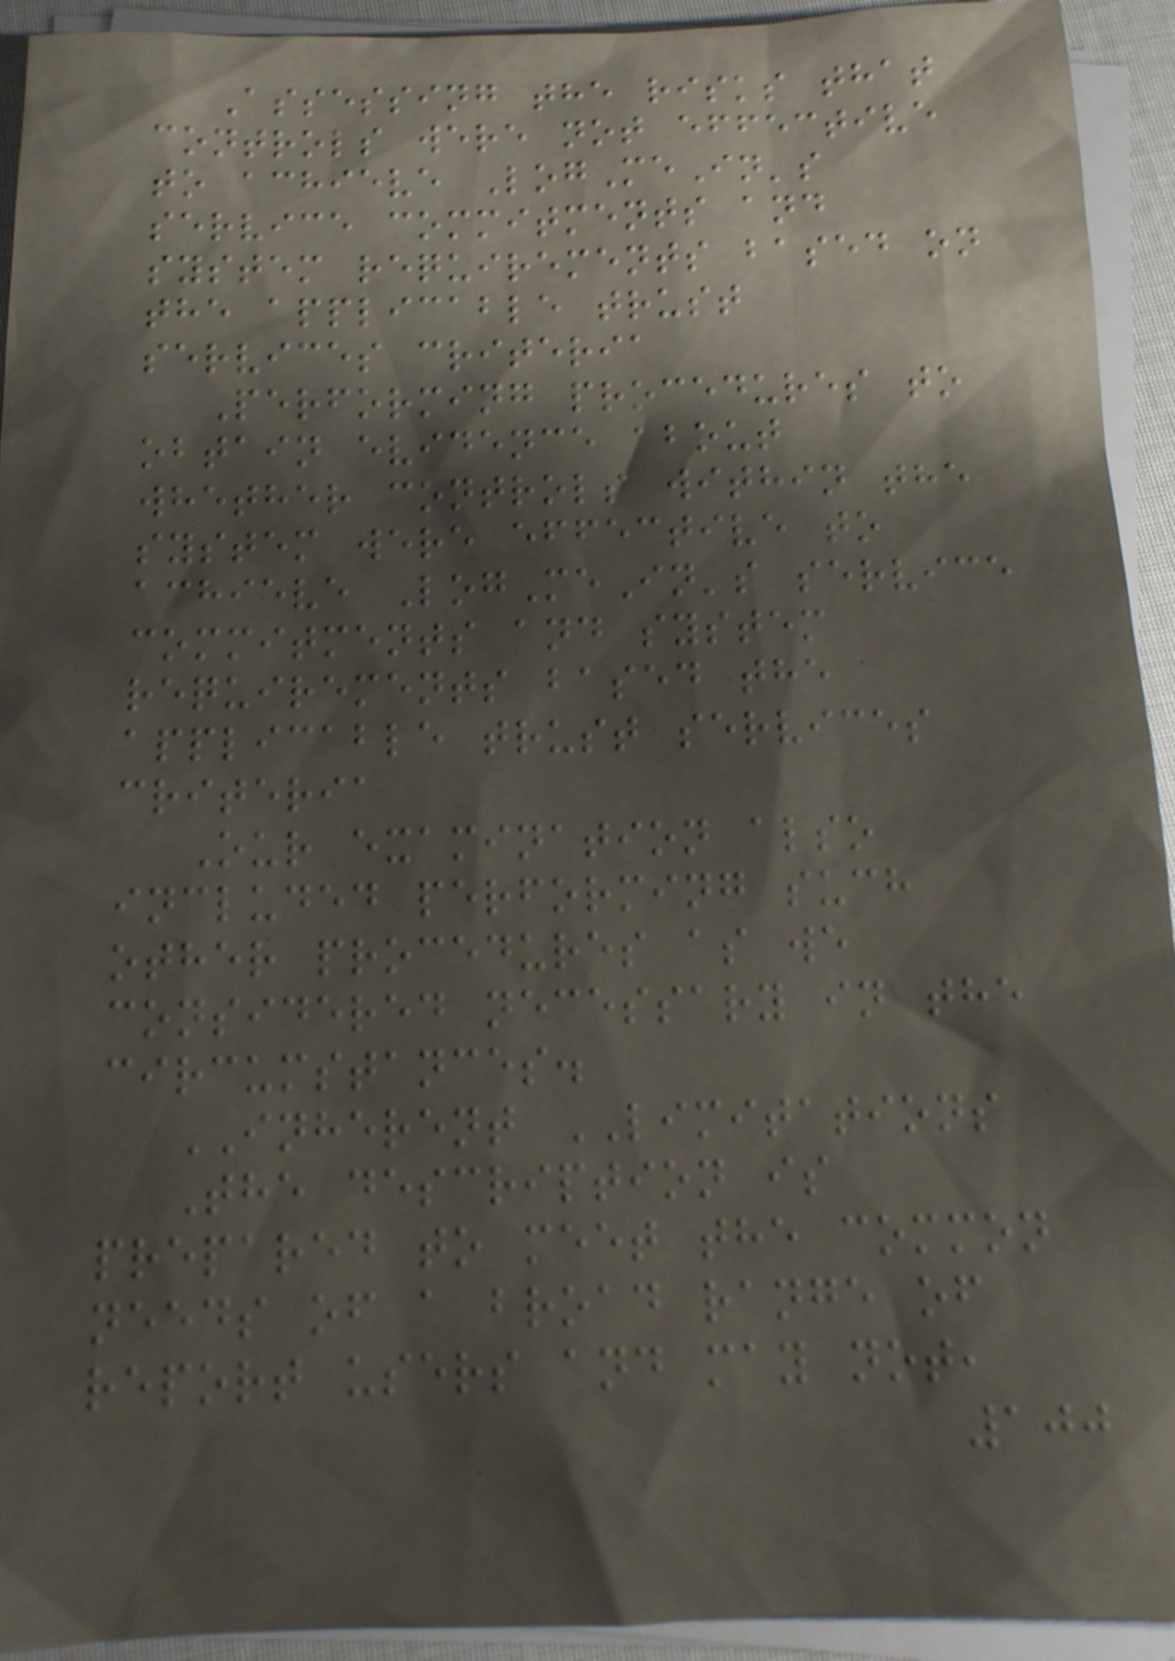Assessing the risks that
controls were not effective
to achieve LogMeIn's
service commitments and
system requirements based on
the applicable trust
services criteria
Performing procedures to
obtain evidence about
whether controls within the
system were effective to
achieve LogMeIn's service
commitments and system
requirements based the
applicable trust services
criteria
Our examination also
included performing such
other procedures as we
considered necessary in the
circumstances.
INHERENT LIMITATIONS
The description is
prepared to meet the common
needs of a broad range of
report users and may not,
100
